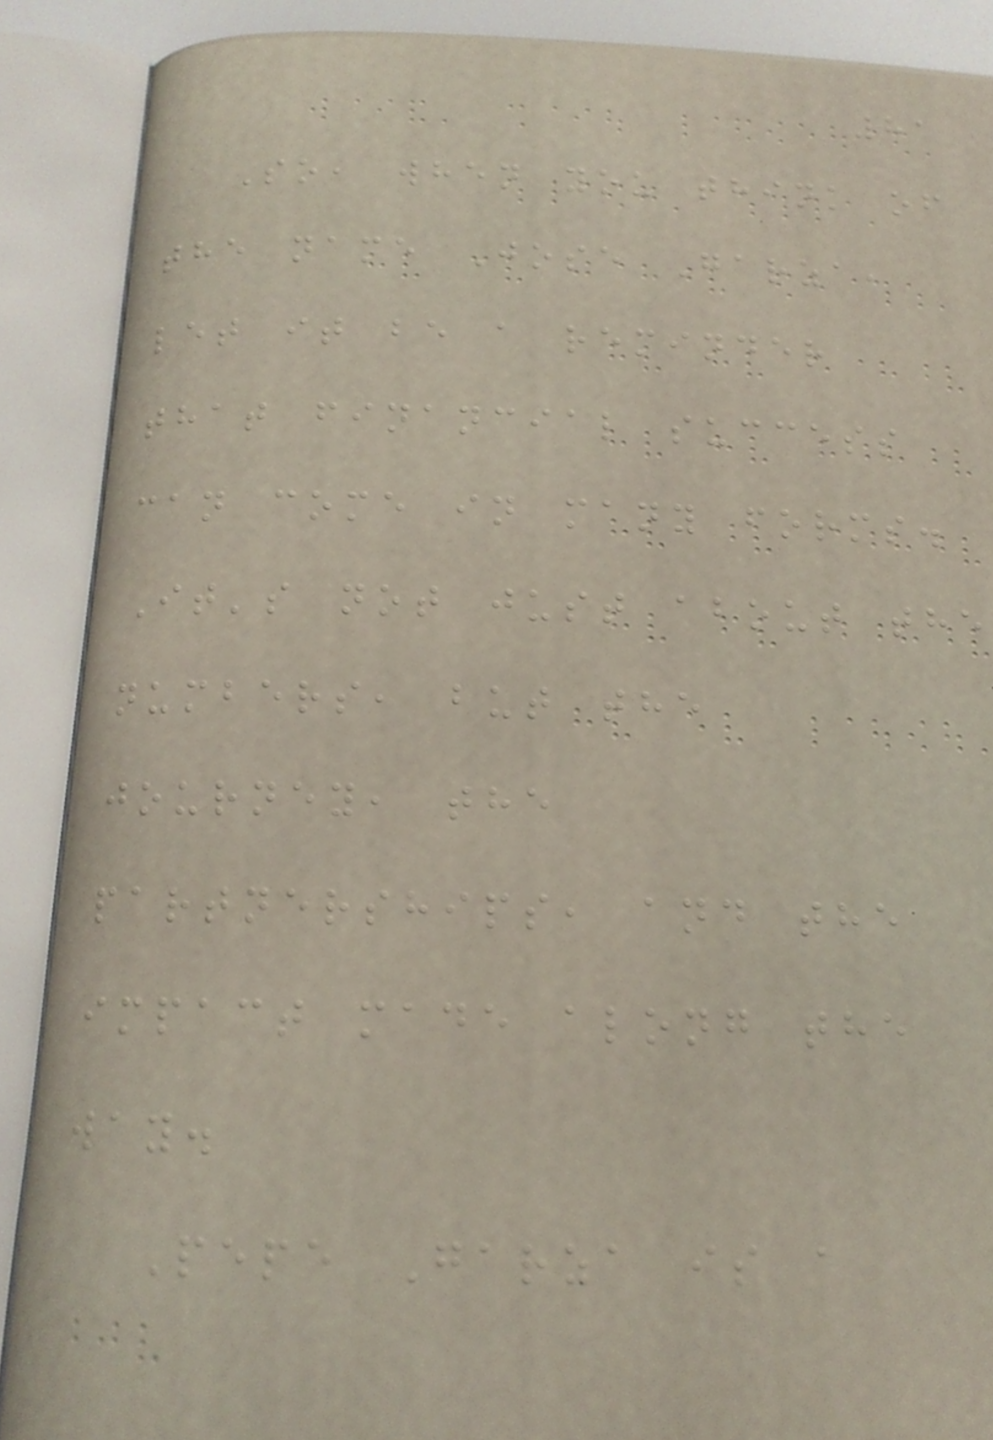81
So, when you think of
the name Jose Garza,
let it be a reminder
that financial success
can come in many forms.
It's not just about the
numbers, but the
journey, the
partnerships, and the
impact made along the
way.
Pepe Garza is a
